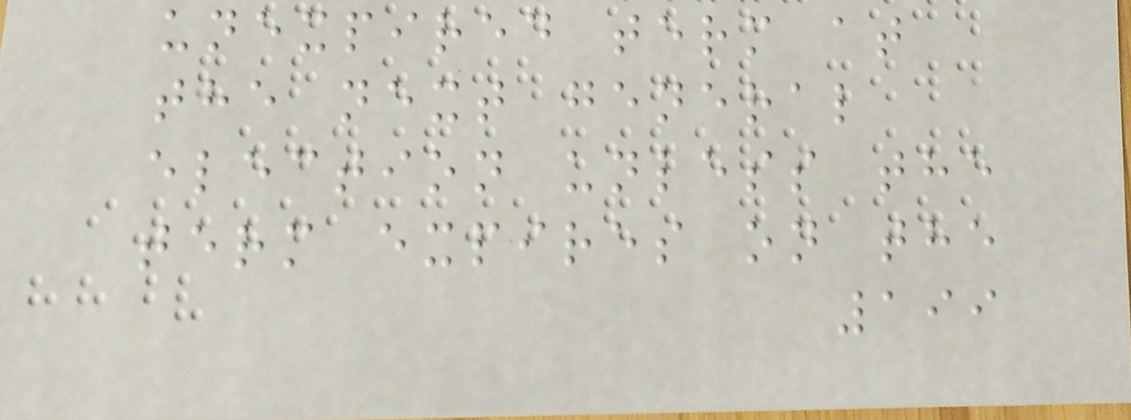unexpired term at
the next general
election unless the
term expires on the
199
